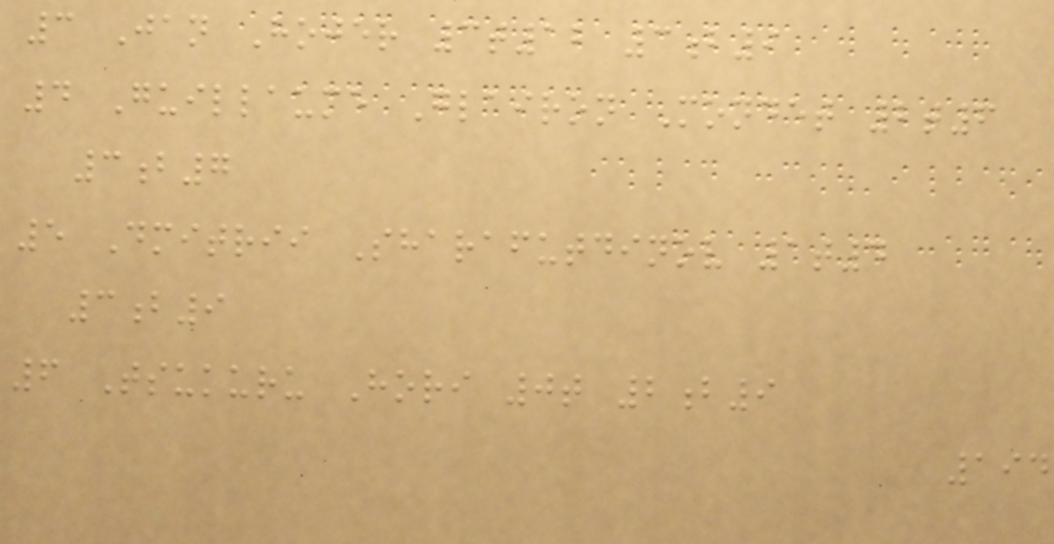3 Jan Hojer 3t12 3b9
4 Guillaume Glairon Mondet 2t6
3b7
5 Dmitrii Sharafutdinov 1t4
3b9
6 Tsukuru Hori 0t 2b9
194
